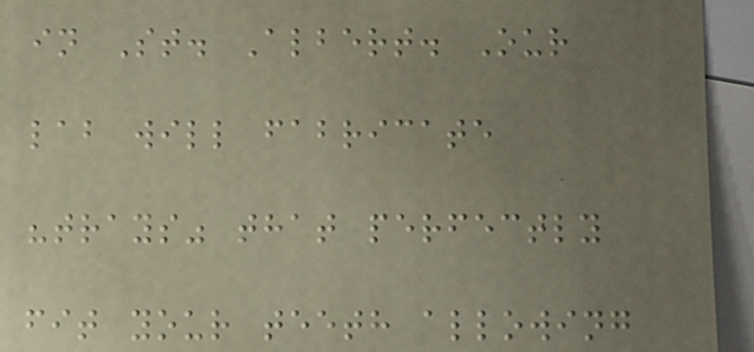in St. Albert. Our
lab will fabricate
"trays" that perfectly
fit your teeth allowing
